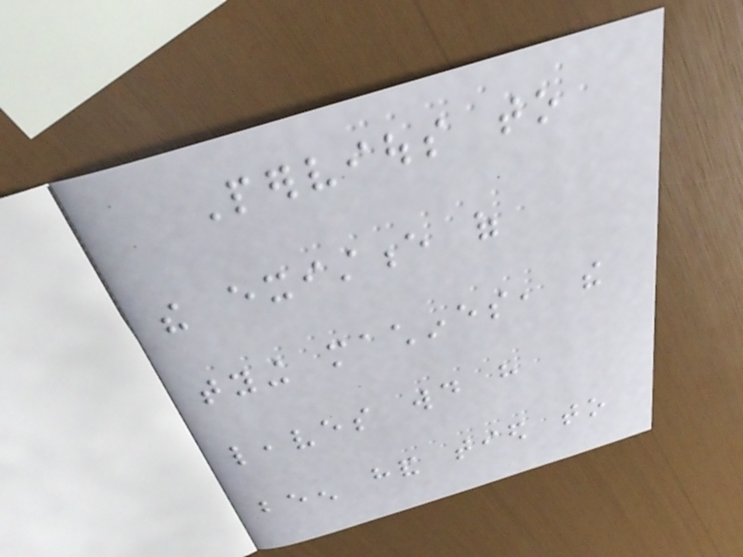Pervious to
the existence of
tying machines, the
leaves would have
been hand tied to
